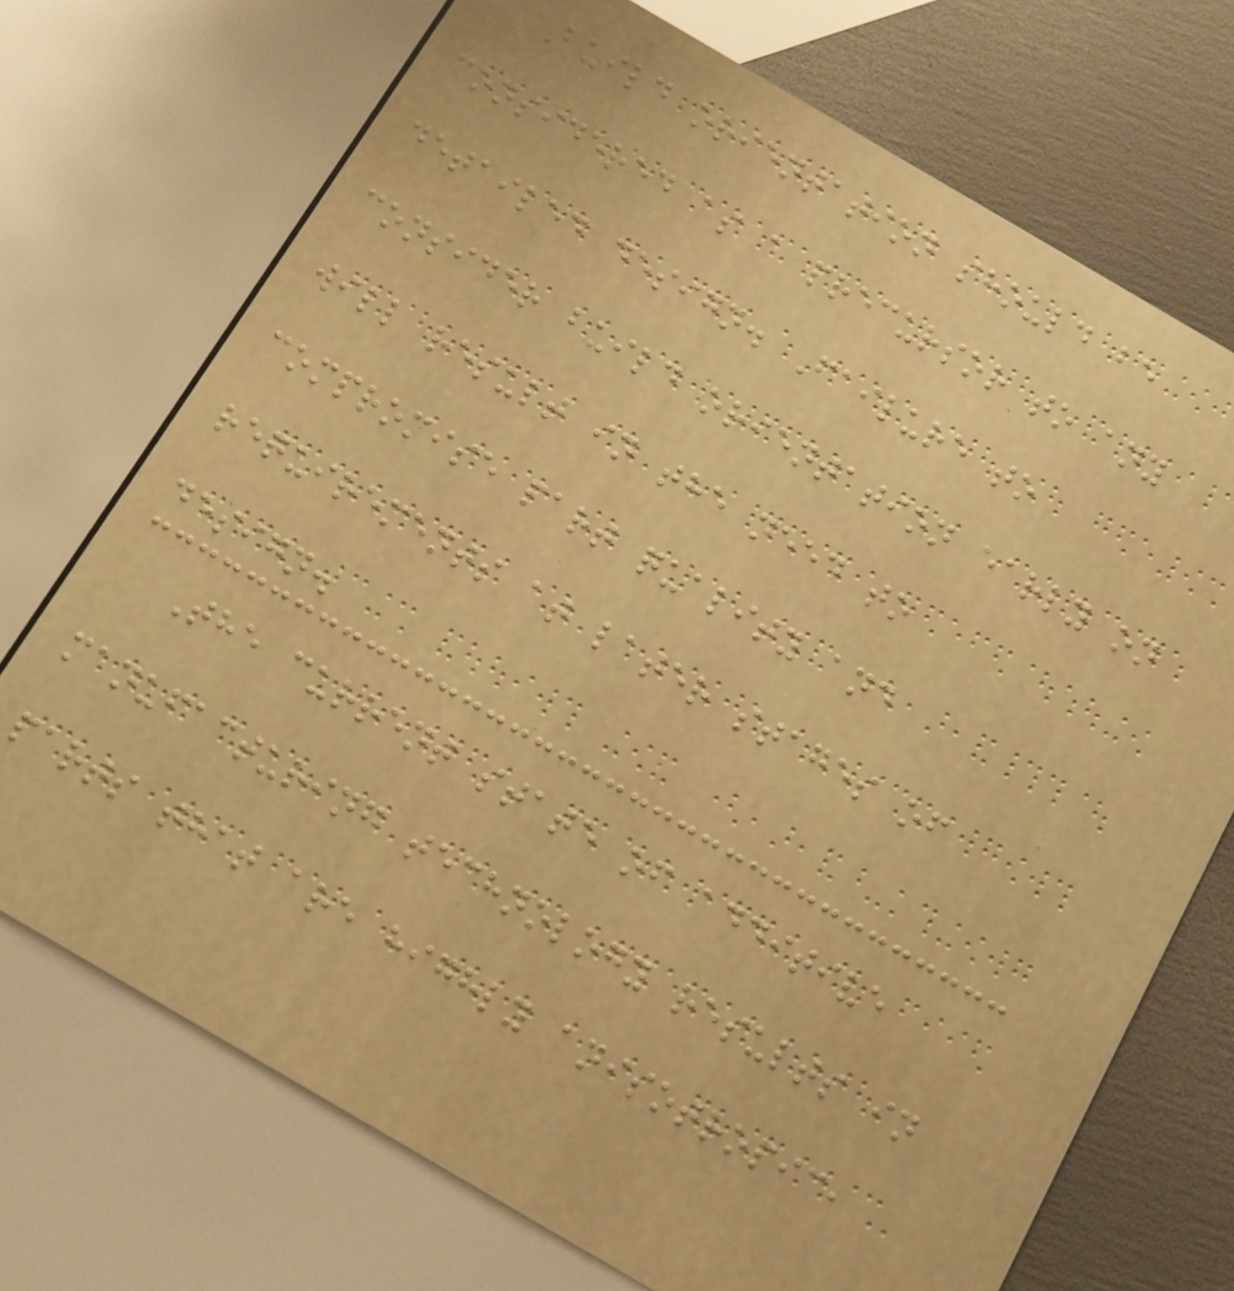Build orientation should be
considered as a precursor to any
detailed design. Failure to
consider build orientation early on
will result in the need to
compromise part quality and
requirements at later stages of
design.
The current state of additive
manufacturing technology results in
parts that are highly anisotropic,
